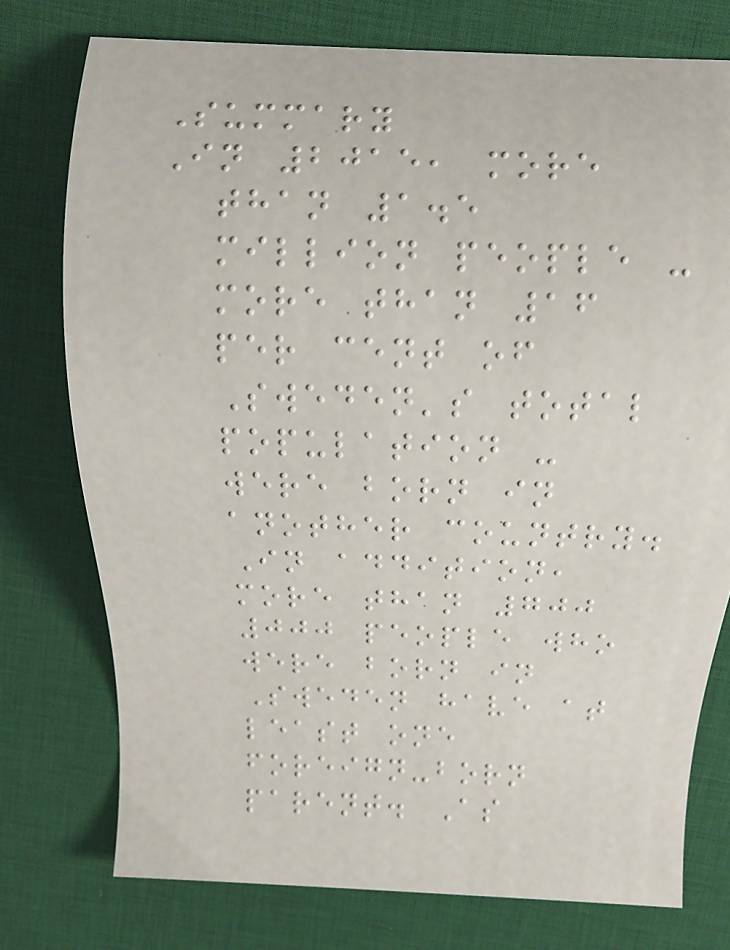Summary
In 2015, more
than 1.5
million people -
more than 16
per cent of
Sweden's total
population -
were born in
another country.
In addition,
more than 700
000 people who
were born in
Sweden have at
least one
foreign-born
parent. As
